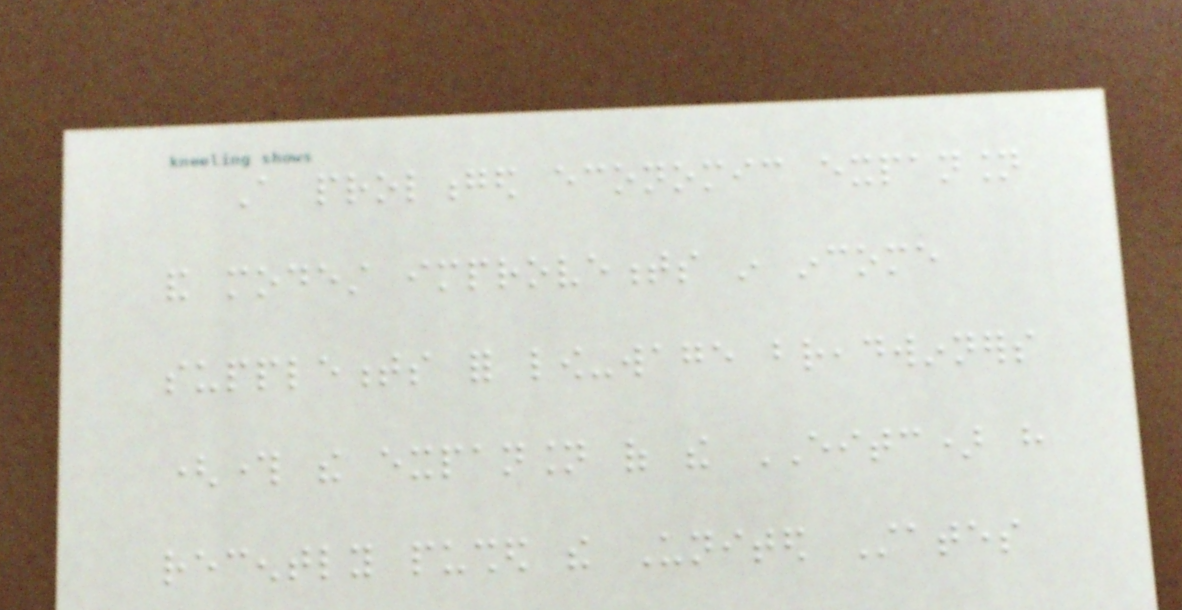A prolonged economic expansion
and modest improvements in income
supplements for low-wage breadwinners
(through the expansion of the EITC) have
recently pushed the United States
